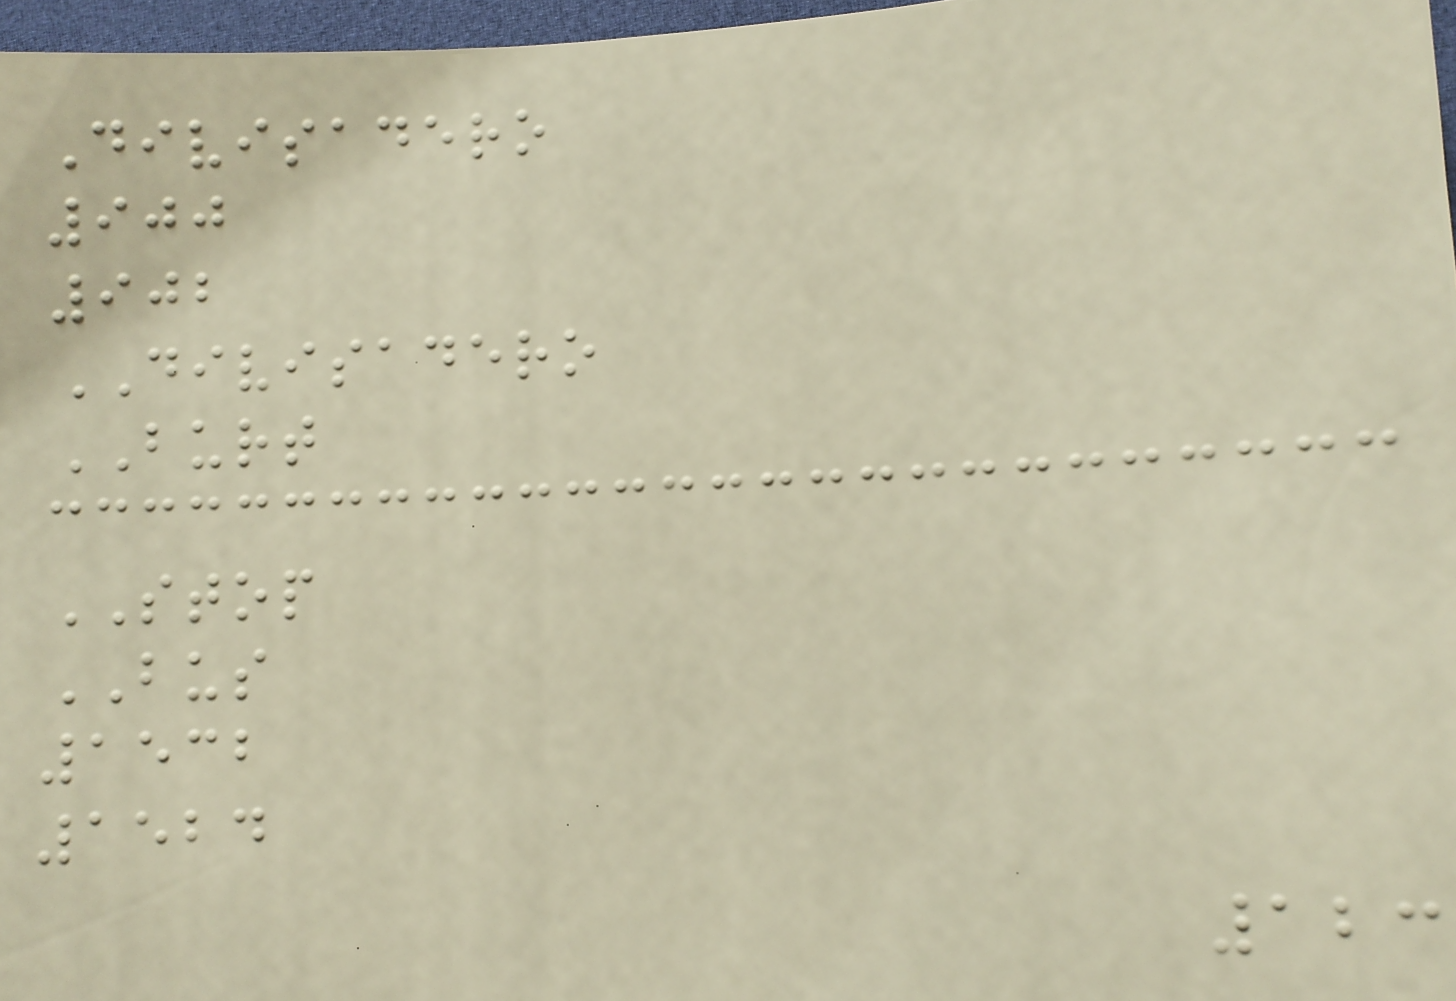Divisadero
900
902
DIVISADERO
BURT
STOP
BUS
1532
1524
123
